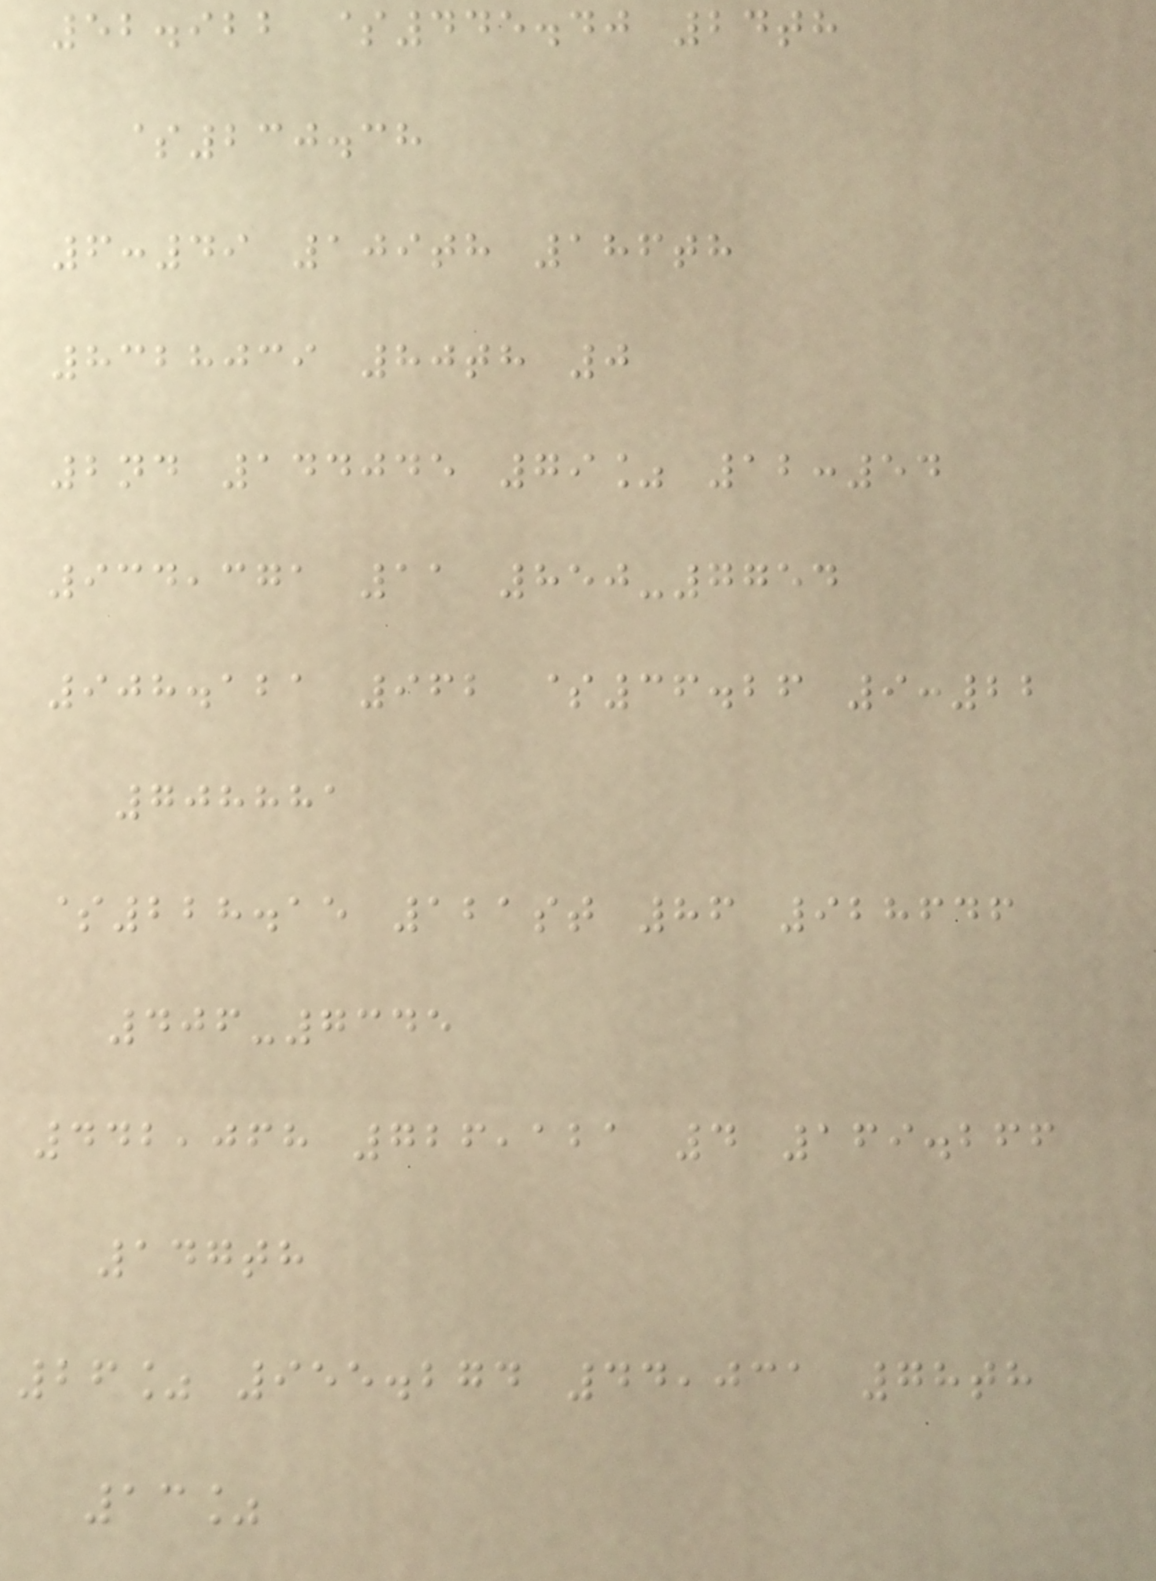52.922 $445.40 24th
$230.38
6:49 109th 186th
8328039 80th 0
2nd 144045 79% 12:54
934,371 11 850-7754
908.121 962 $36.26 9:22
708881
$228.15 121st 86 928646
406-7345
442,068 726,121 4 169.266
147th
26% 955.274 44,031 78th
13%
